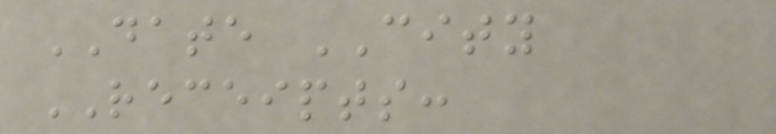DATE CITY
RECEIPTS:
